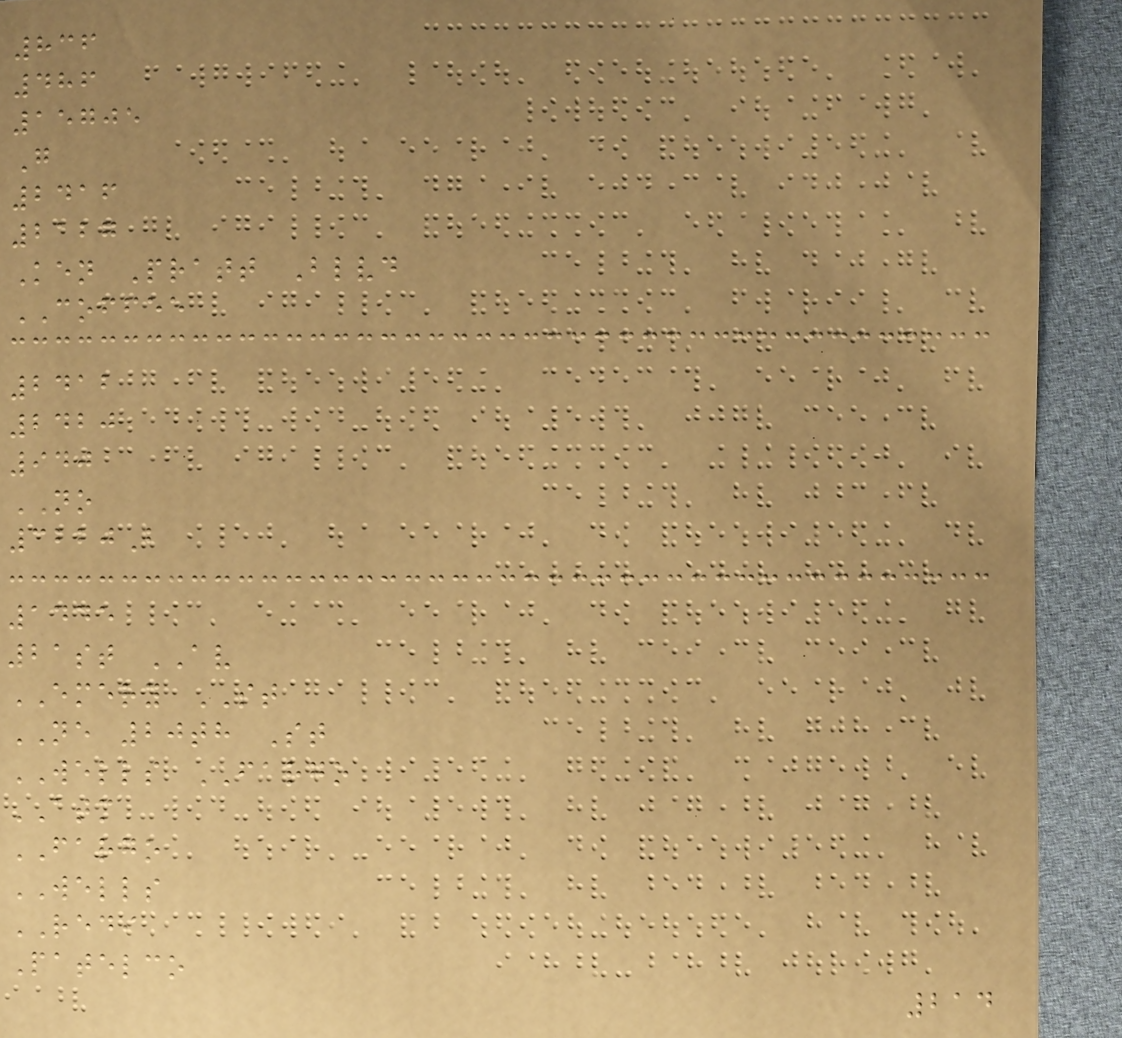836
486
15705
G
2416
2127
Ken Pratt Blvd
COFFEE
2412
2420
940
NO
3220B
1445
21st AV
EMERY ST
NE 20th St
WELLS FARGO
ATM
FARGO
WELLS
REDI
Patelco
214
